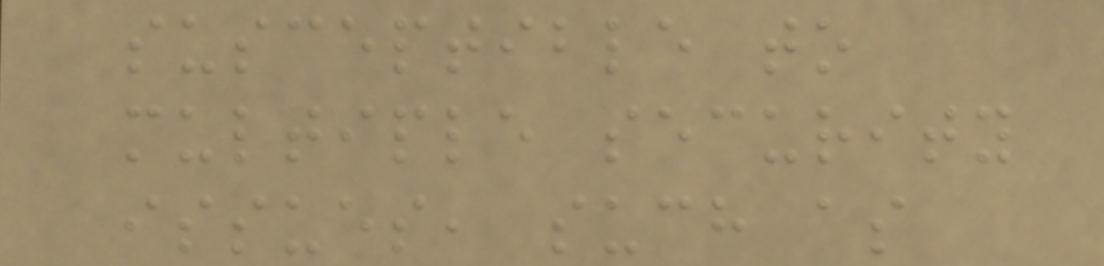susceptible to
multiple security
issues, such as
